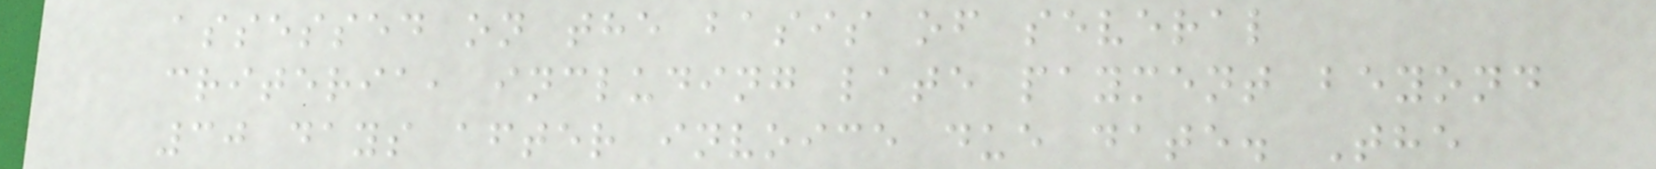assessed on the basis of several
criteria, including late payment beyond
30 days after invoice due date. The
